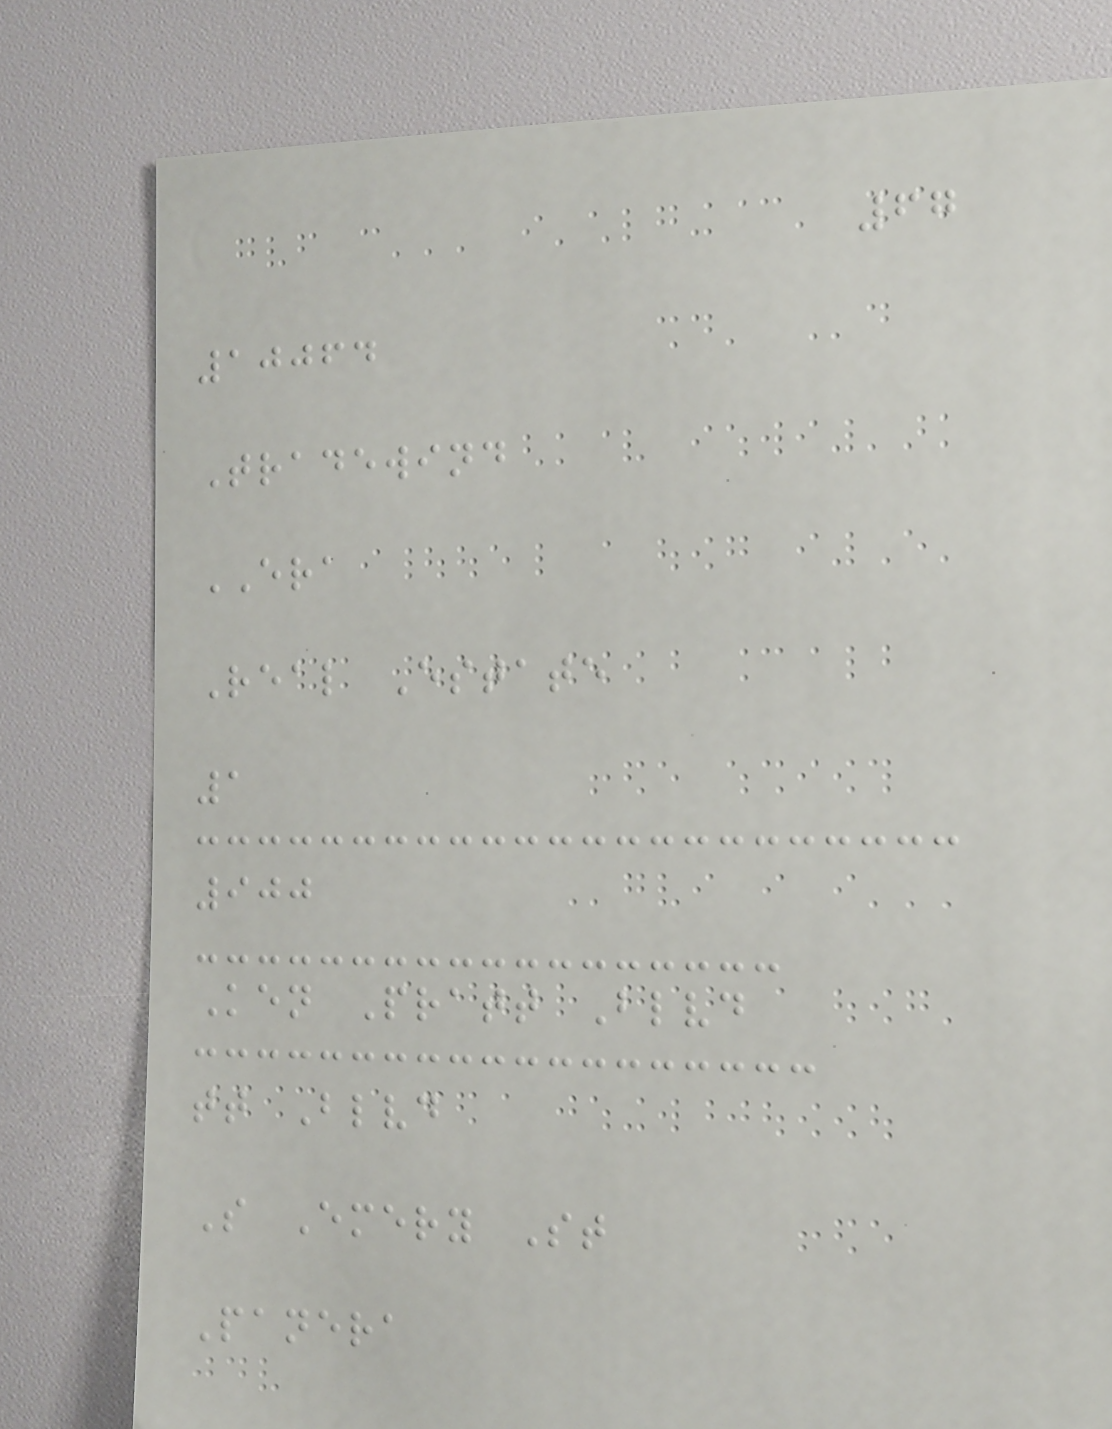67
10064
Tradewind
ERA
Real Estate
1
900
Ken Pratt Blvd
tt Blvd
S Emery St
Panera
